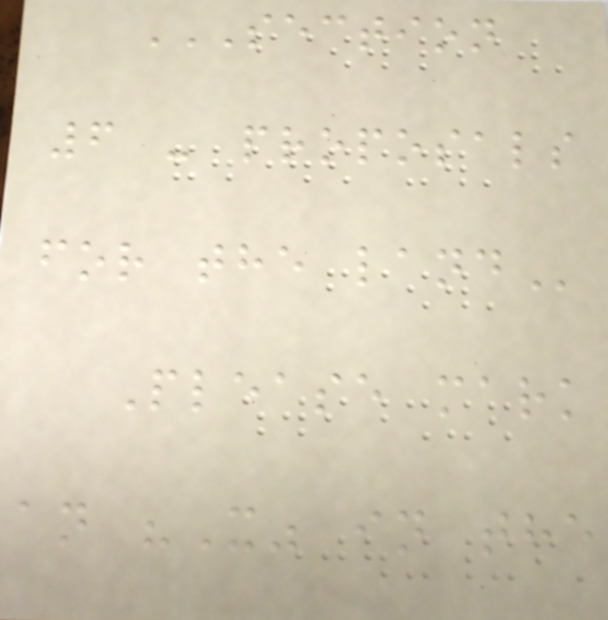SECTION
6 - PROPOSALS
FOR THE LAND
Please mark
an "X" in the
